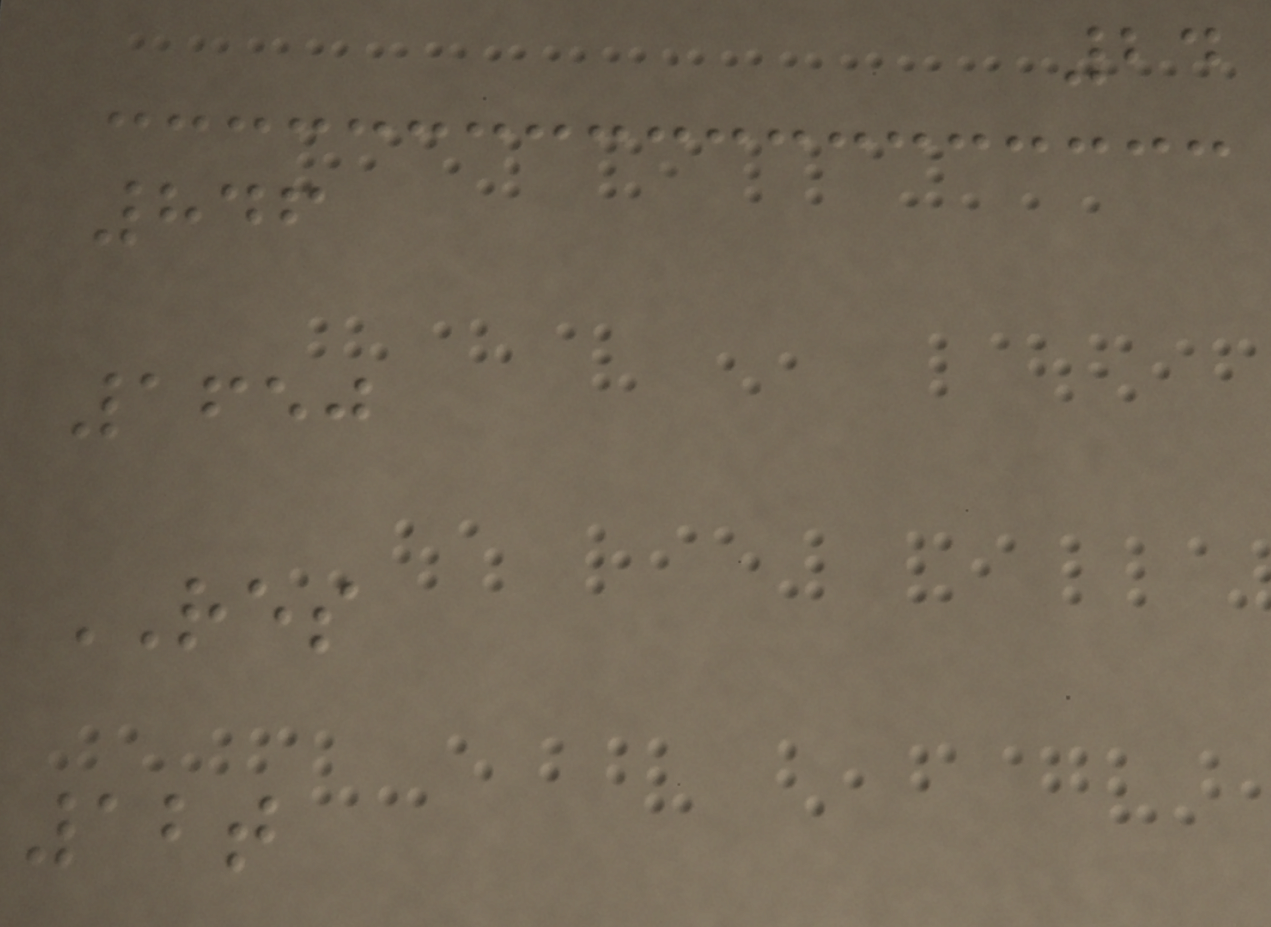24
846
1650
RES
12t
